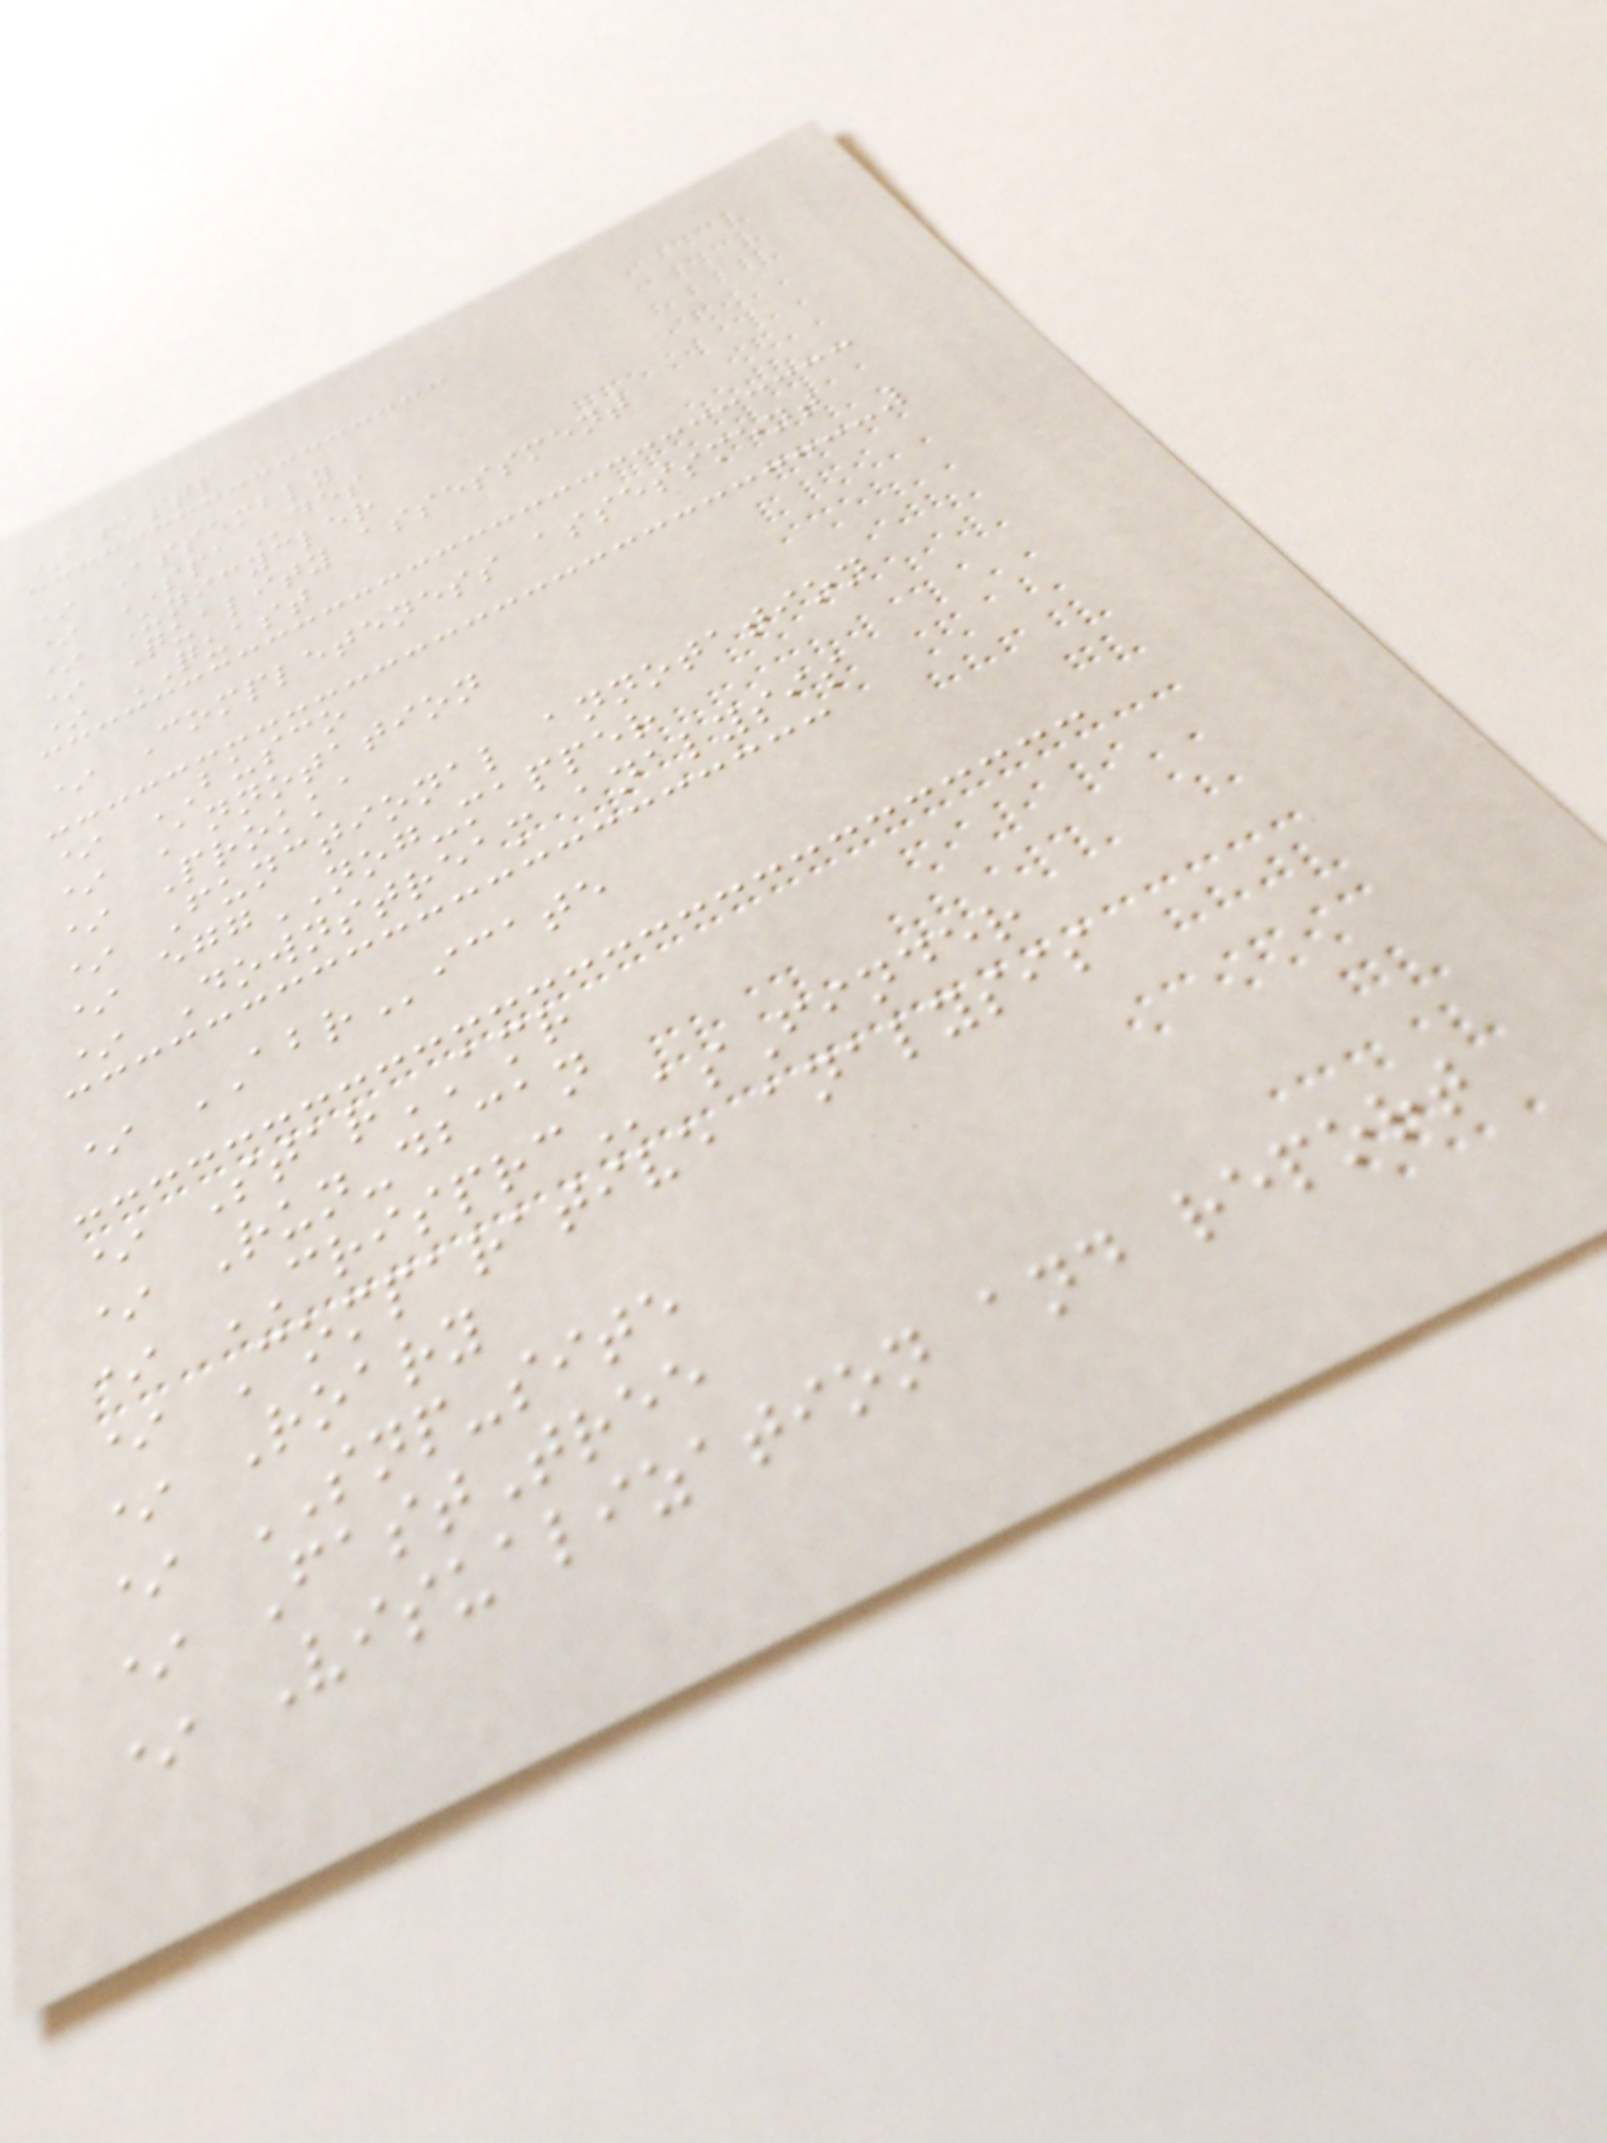* fastp
* Assembly
* SPAdes
* Unicycler
* Quality assessment
* QUAST
* Completeness assessment
* BUSCO
* Annotation
* Prokka
* Functional annotation
* eggNOG-mapper
* Downstream analysis
* ABRicate
* StarAMR
* Run-dbcan
* CRISPRCasFinder
* Comparative analysis
* Roary
* SNP-site
* FastTree
* Visualization and report
